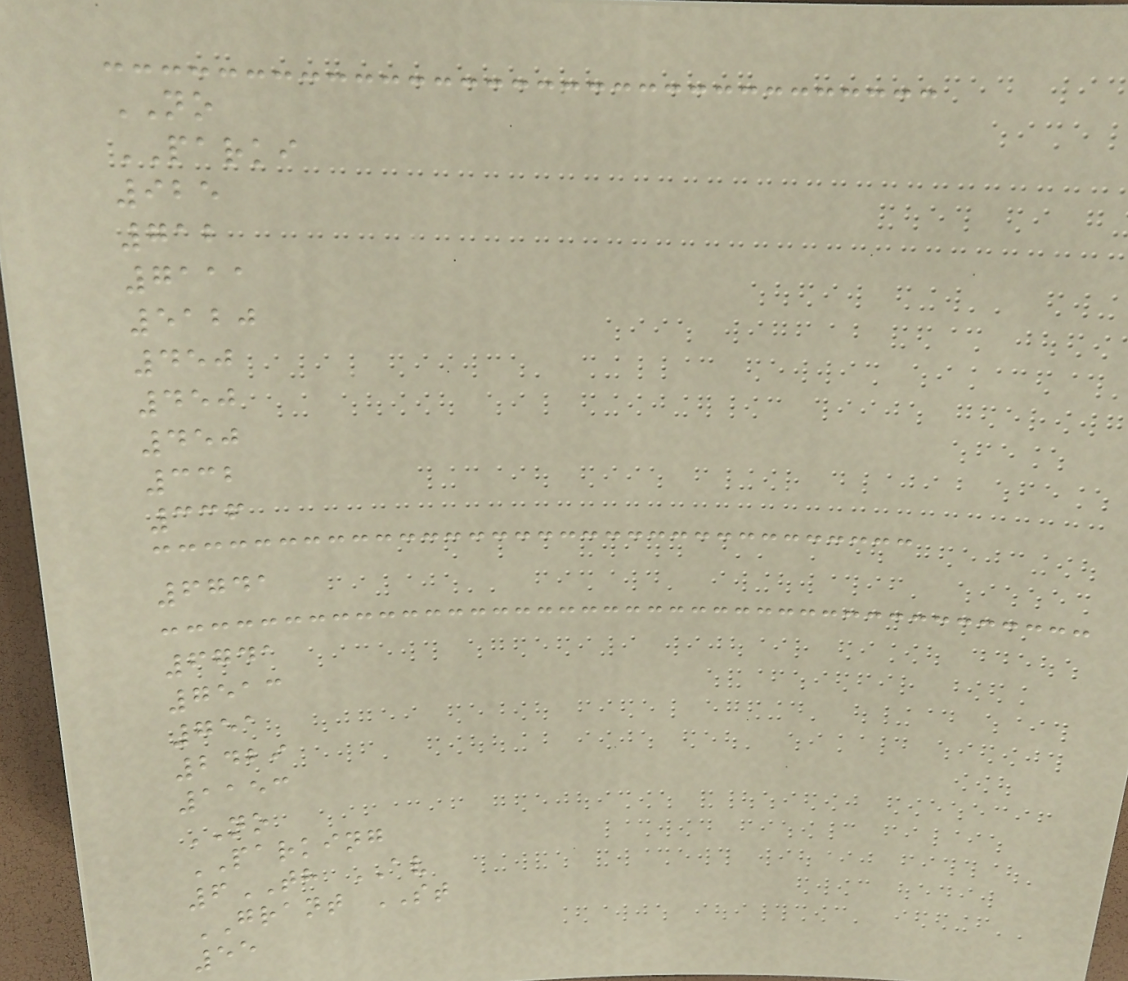NO
PARKI
925
712
7111
5120
450
450
450
332
336
6741
6741
7513
751
2429
1153
NO
PARKING
6TH AV
GRANT ST
55
